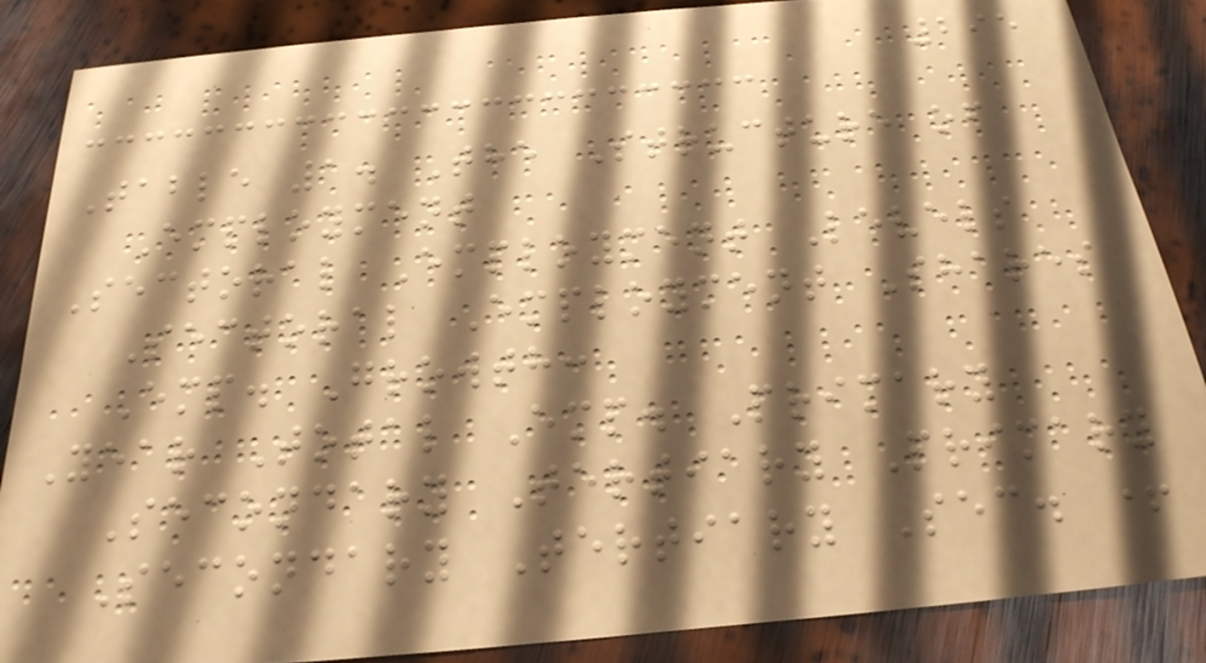295
Table 1. The Structure of
Employment
Sectoral Employment Levels
Sectoral Employment Shares
Emp. Growth:
Year Total Emp. Primary
Secondary Tertiary Primary
Secondary Tertiary Sec. +
